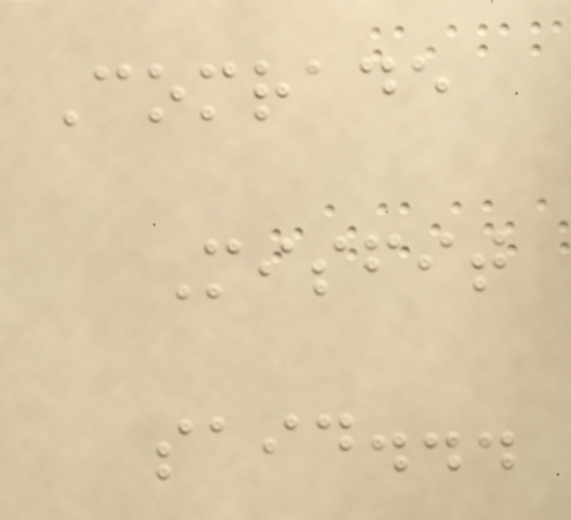Comrade
Misfit
said...
